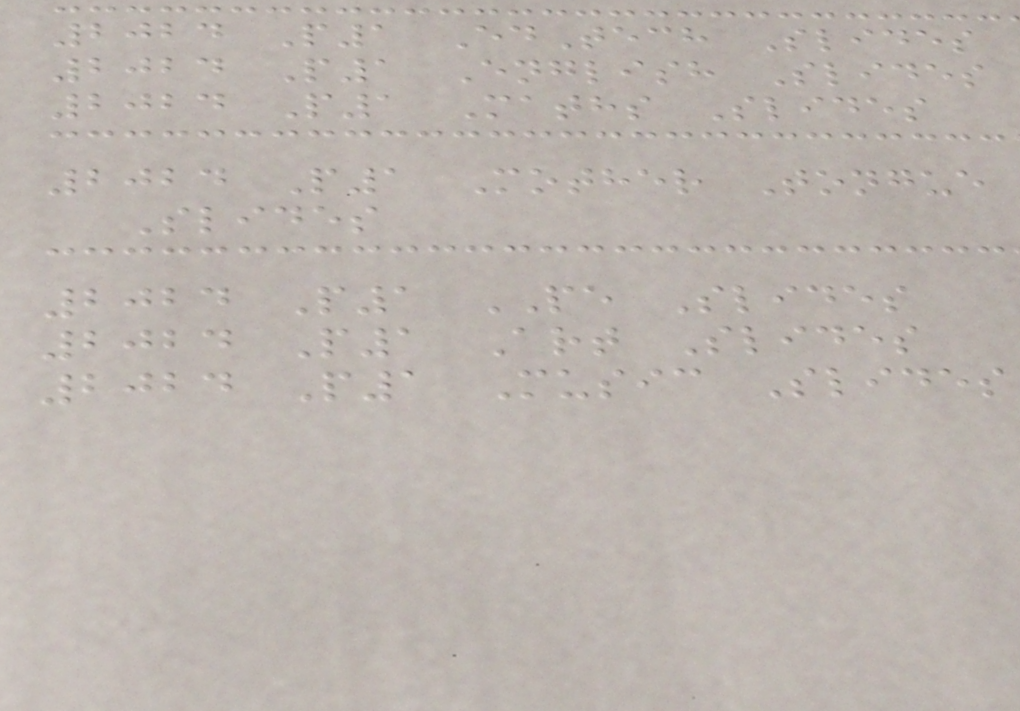2024 P1 EdTech Slides
2024 P1 English Slides
2024 P1 Maths Slides
2024 P1 Mother Tongue
Slides
2024 P1 PE Slides
2024 P1 Art Slides
2024 P1 Music Slides
